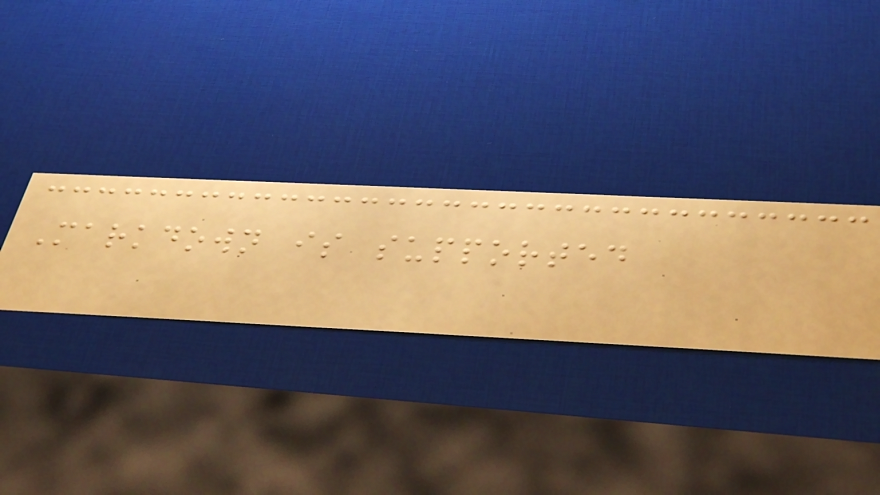Markdown is supported
